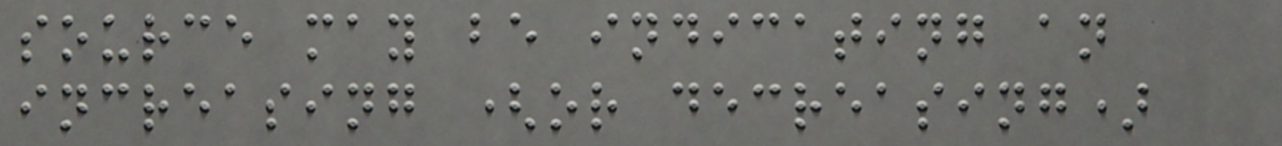source may be indicating an
increasing (or decreasing)
